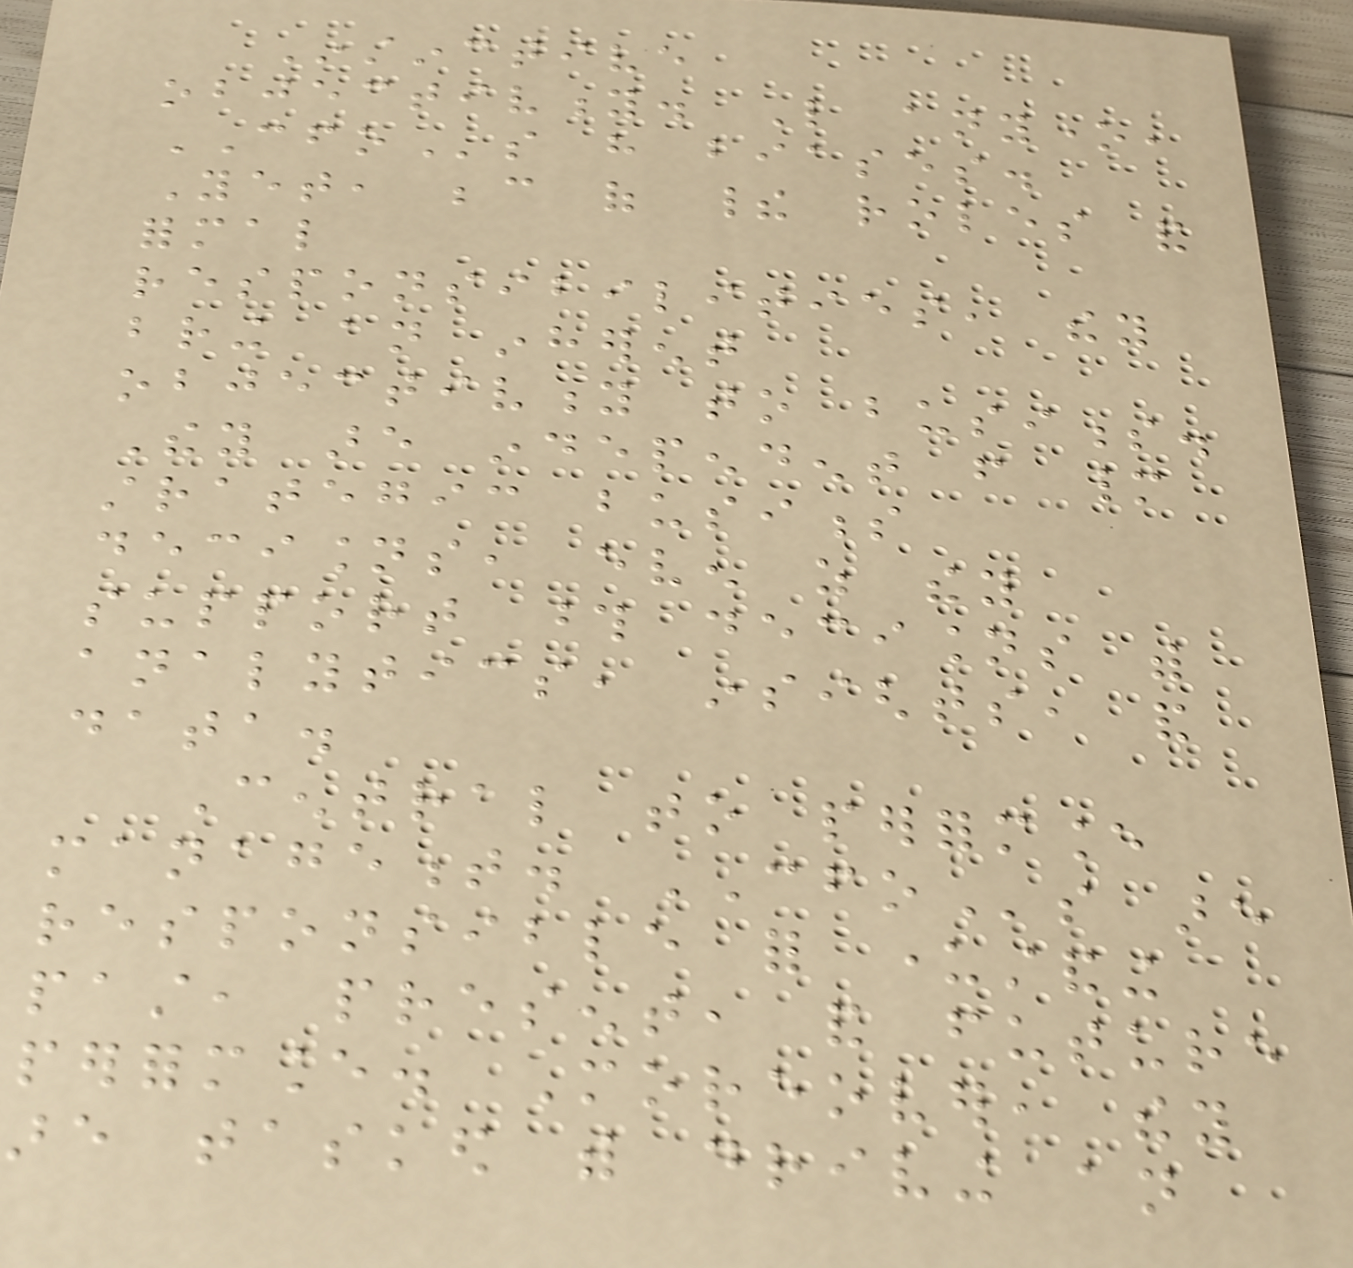Instinctive
objectivity. Like anyone,
CFOs have biases.
Yet, because of their roles and
formal
responsibilities, they
bring an inherent
objectivity to business.
They are independent from many
strategic business
decisions, even as they
support those decisions with
analytics, insights, and
data.
Central to performance
management. CFOs are
responsible for understanding
past, present, and future
performance. Moreover, they
are tasked with driving an
